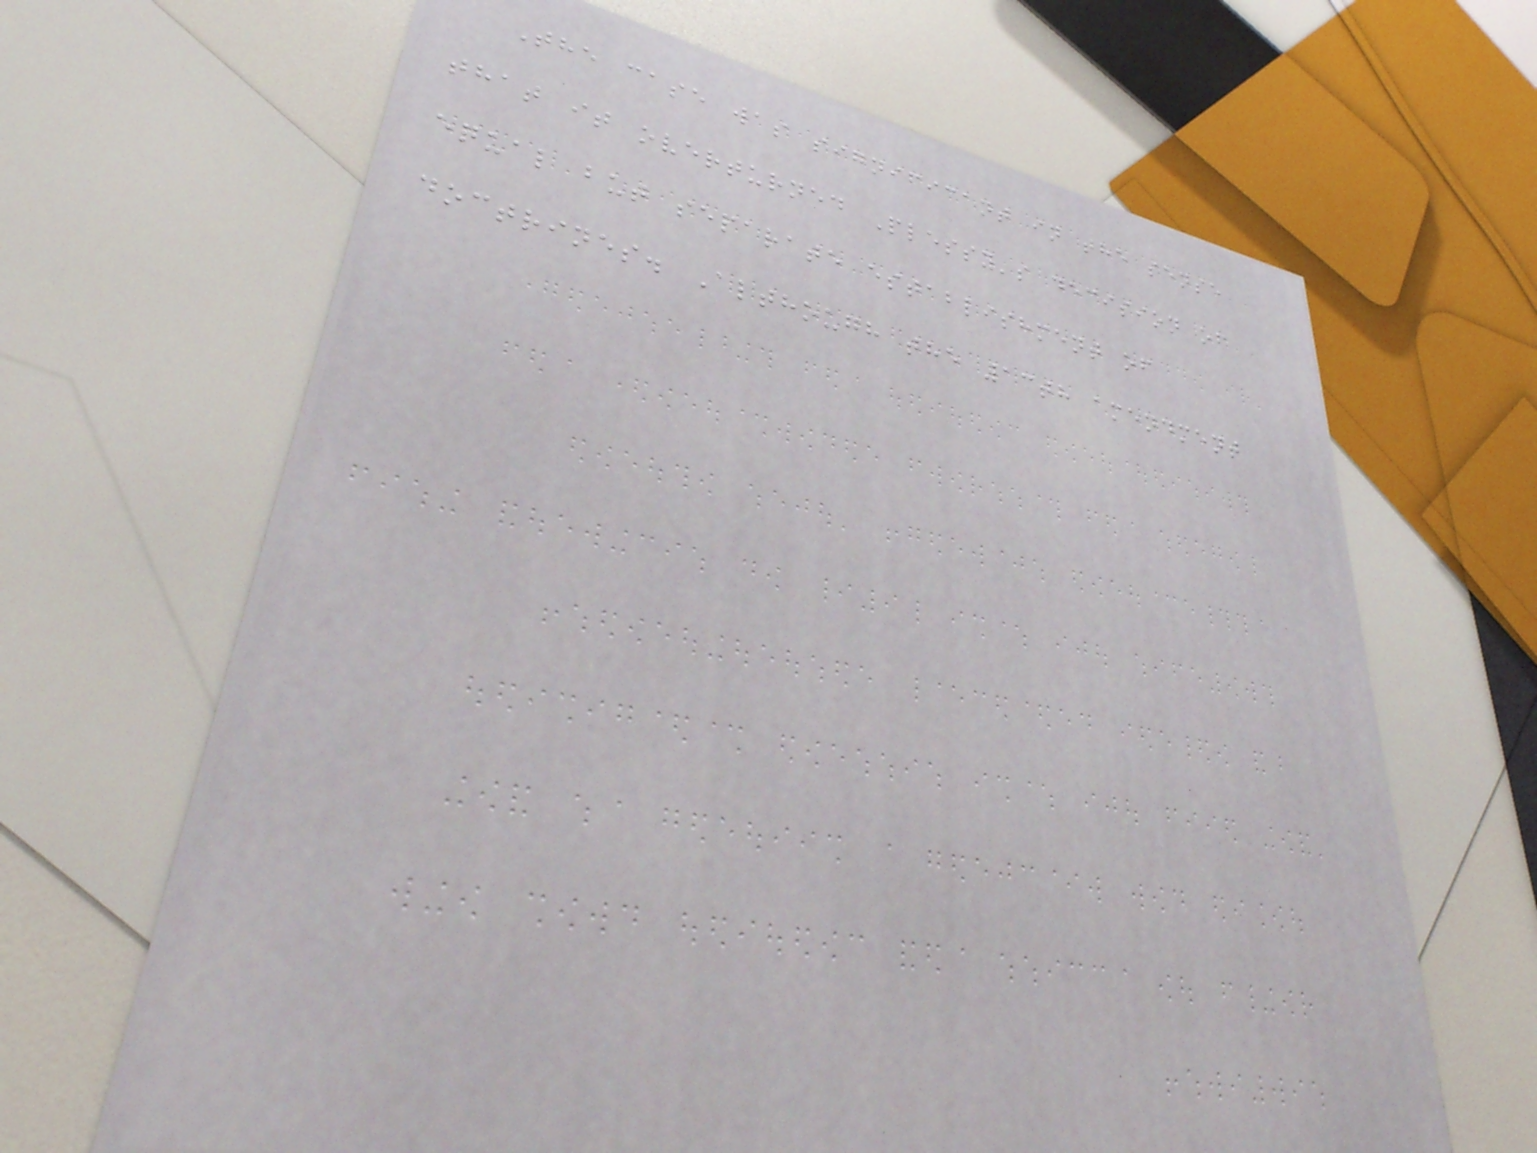The case was significant in the sense
that it overturned Plessy's decision of
equal but separate establishment of
doctrines. Although the 13th amendment
